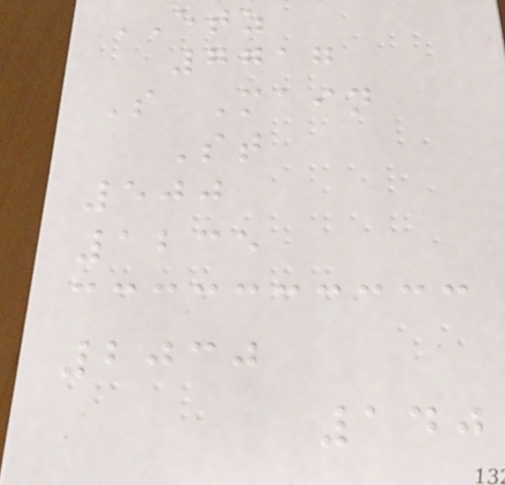ETZ
7717
S Main
St
500
1235
2030
140
